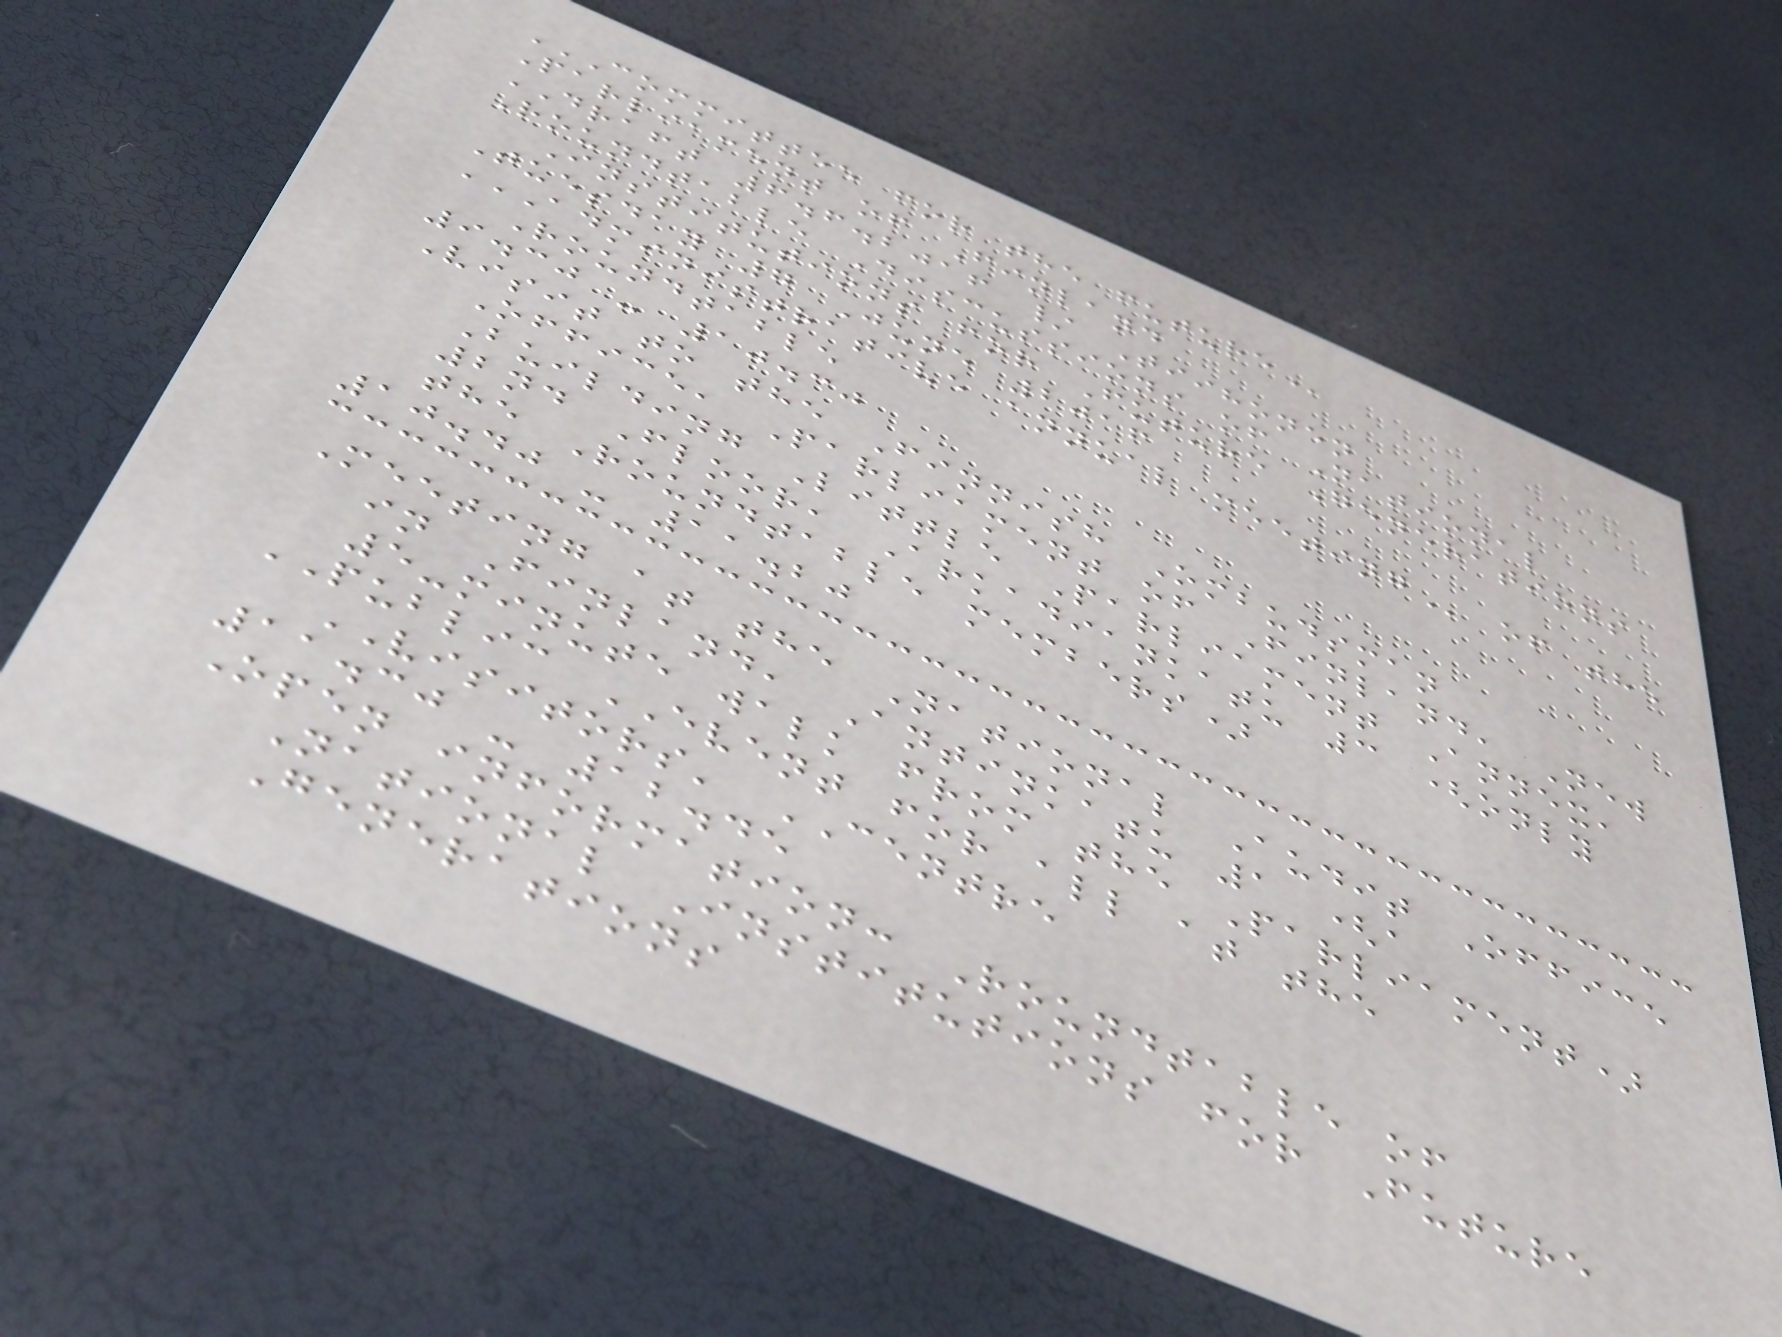COMMITTEE FOR THE FUTURE
Parliament of Finland
DRAFT 6.6.2016 / Tiihonen
Roundtable Discussions of National
Institutions for Future Generations
Tuesday 7 June 2016
ADMINISTRATIVE ANNUAL MEETING of the
Roundtable
9.30 - 10.30
Visit to the Finnish Ombudsman
Office, Parliament of Finland, New
Building Little Parliament Annex,
2nd Floor, Arkadiankatu 3 (only
the Roundtable members)
10.40 - 11.20
Meeting at the National Audit Office
in Finland, Antinkatu 1 (a
5-minute walk from the Parliament)
PUBLIC EVENT for all at the
VISITORS' CENTRE
11.30 - 12.45
Open information: Roundtable of
National Institutions for Future
Generations
